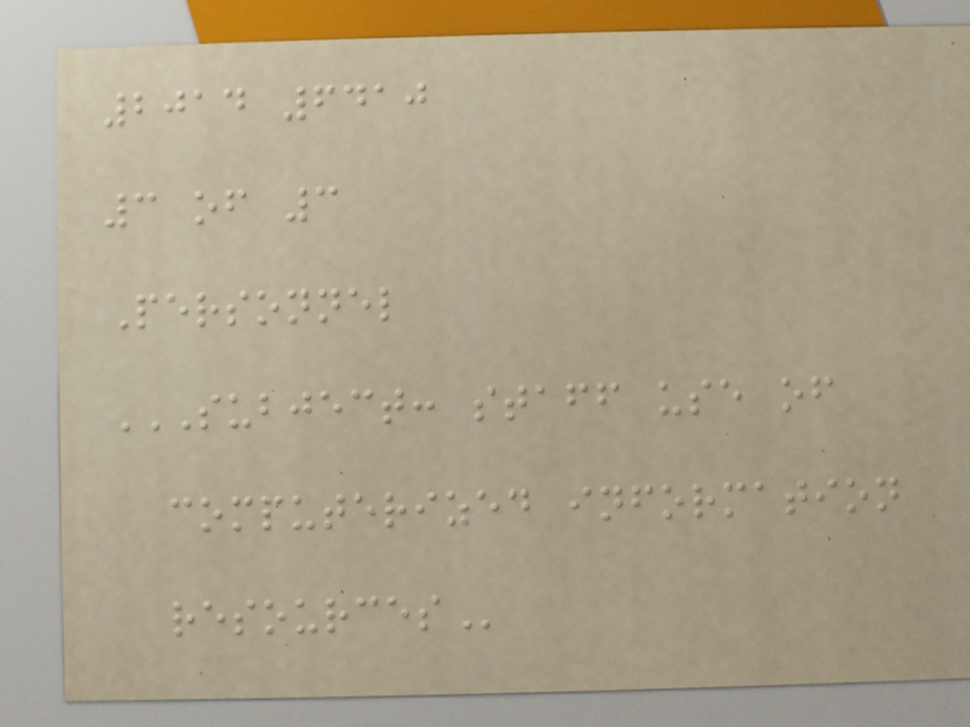2014 6410
3 of 3
Personnel
SUBJECT: STAFF USE OF
COMPUTERIZED INFORMATION
RESOURCES
